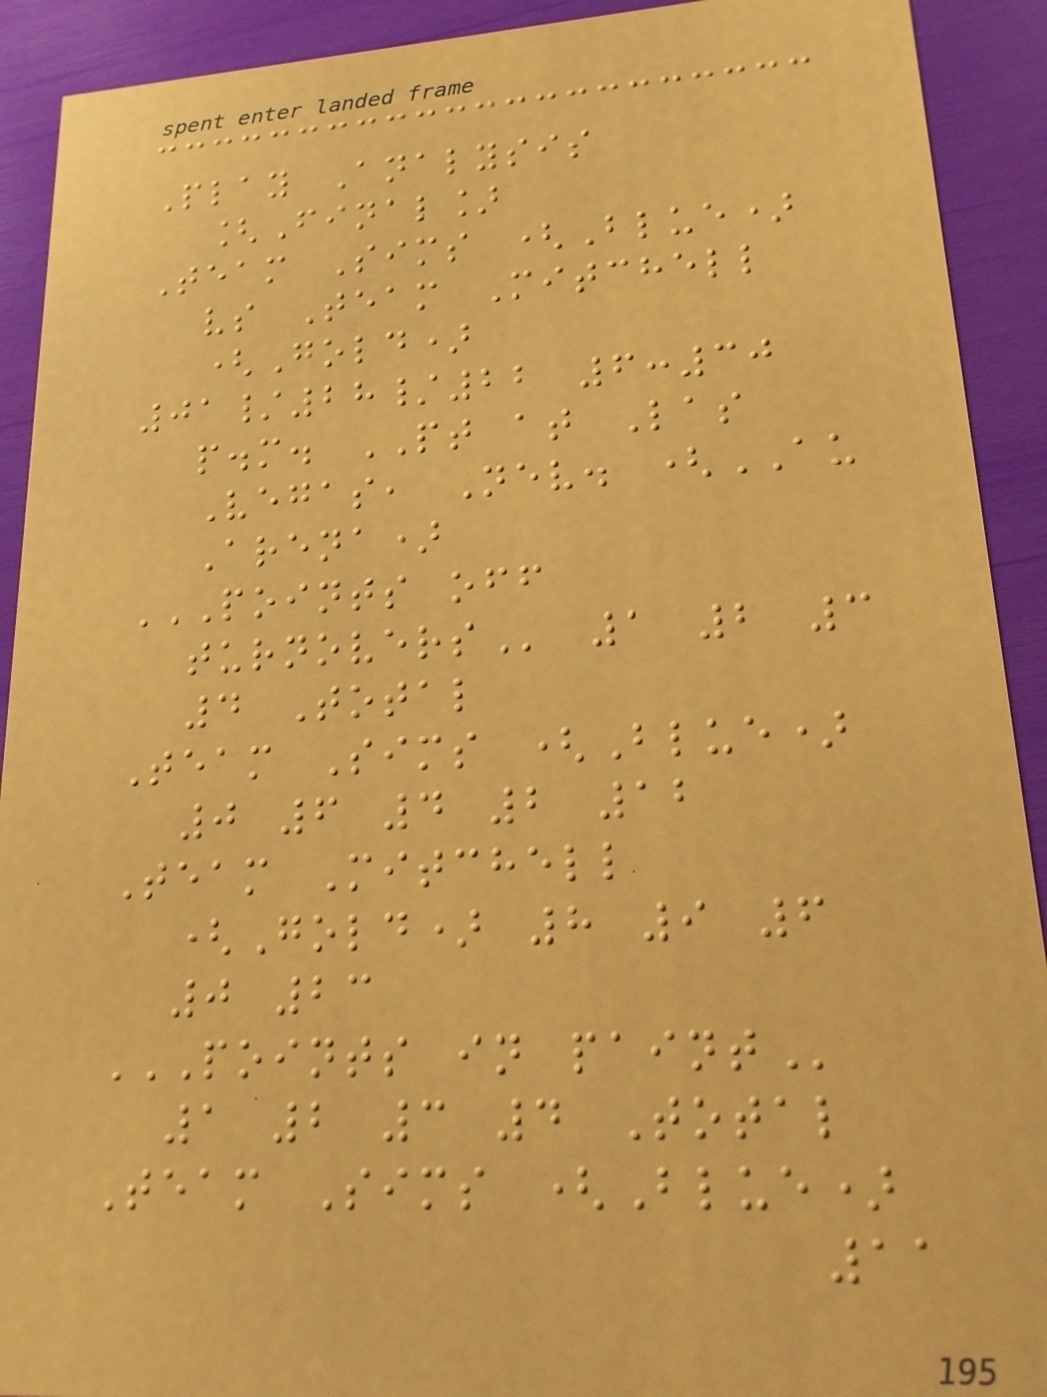Play Analysis
[Final]
Team Sims (Blue)
vs Team Mitchell
(Gold)
01/28/22 6:30
p.m. PT at Las
Vegas, Nev. (AU
Arena)
POINTS OFF
TURNOVERS 1 2 3
4 Total
Team Sims (Blue)
0 6 4 2 12
Team Mitchell
(Gold) 8 9 6
0 23
POINTS IN PAINT
1 2 3 4 Total
Team Sims (Blue)
11
